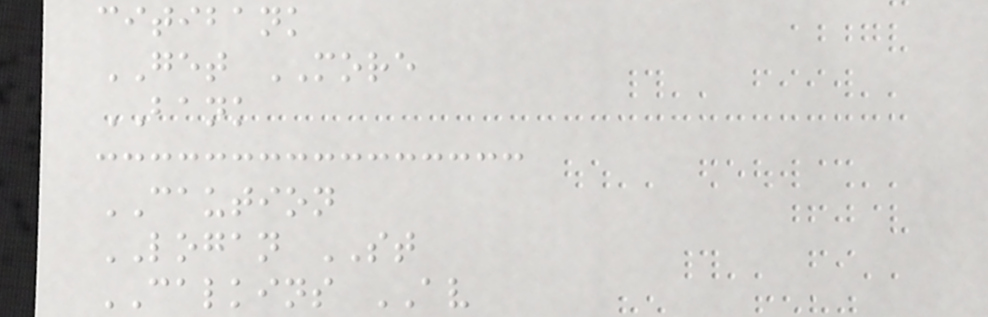citibank
GET MORE
BANK
CAUTION
LOGAN ST
CALKINS AV
